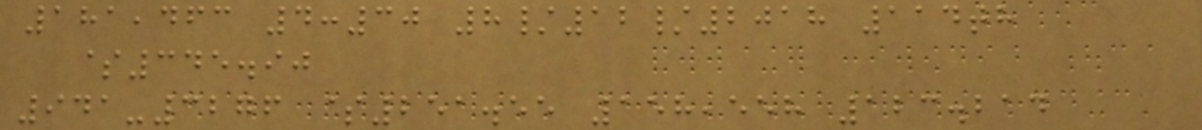181,463 4:30 8/12/2018 114th
$345.90
941-3276 $251.55 158,558 123.214
